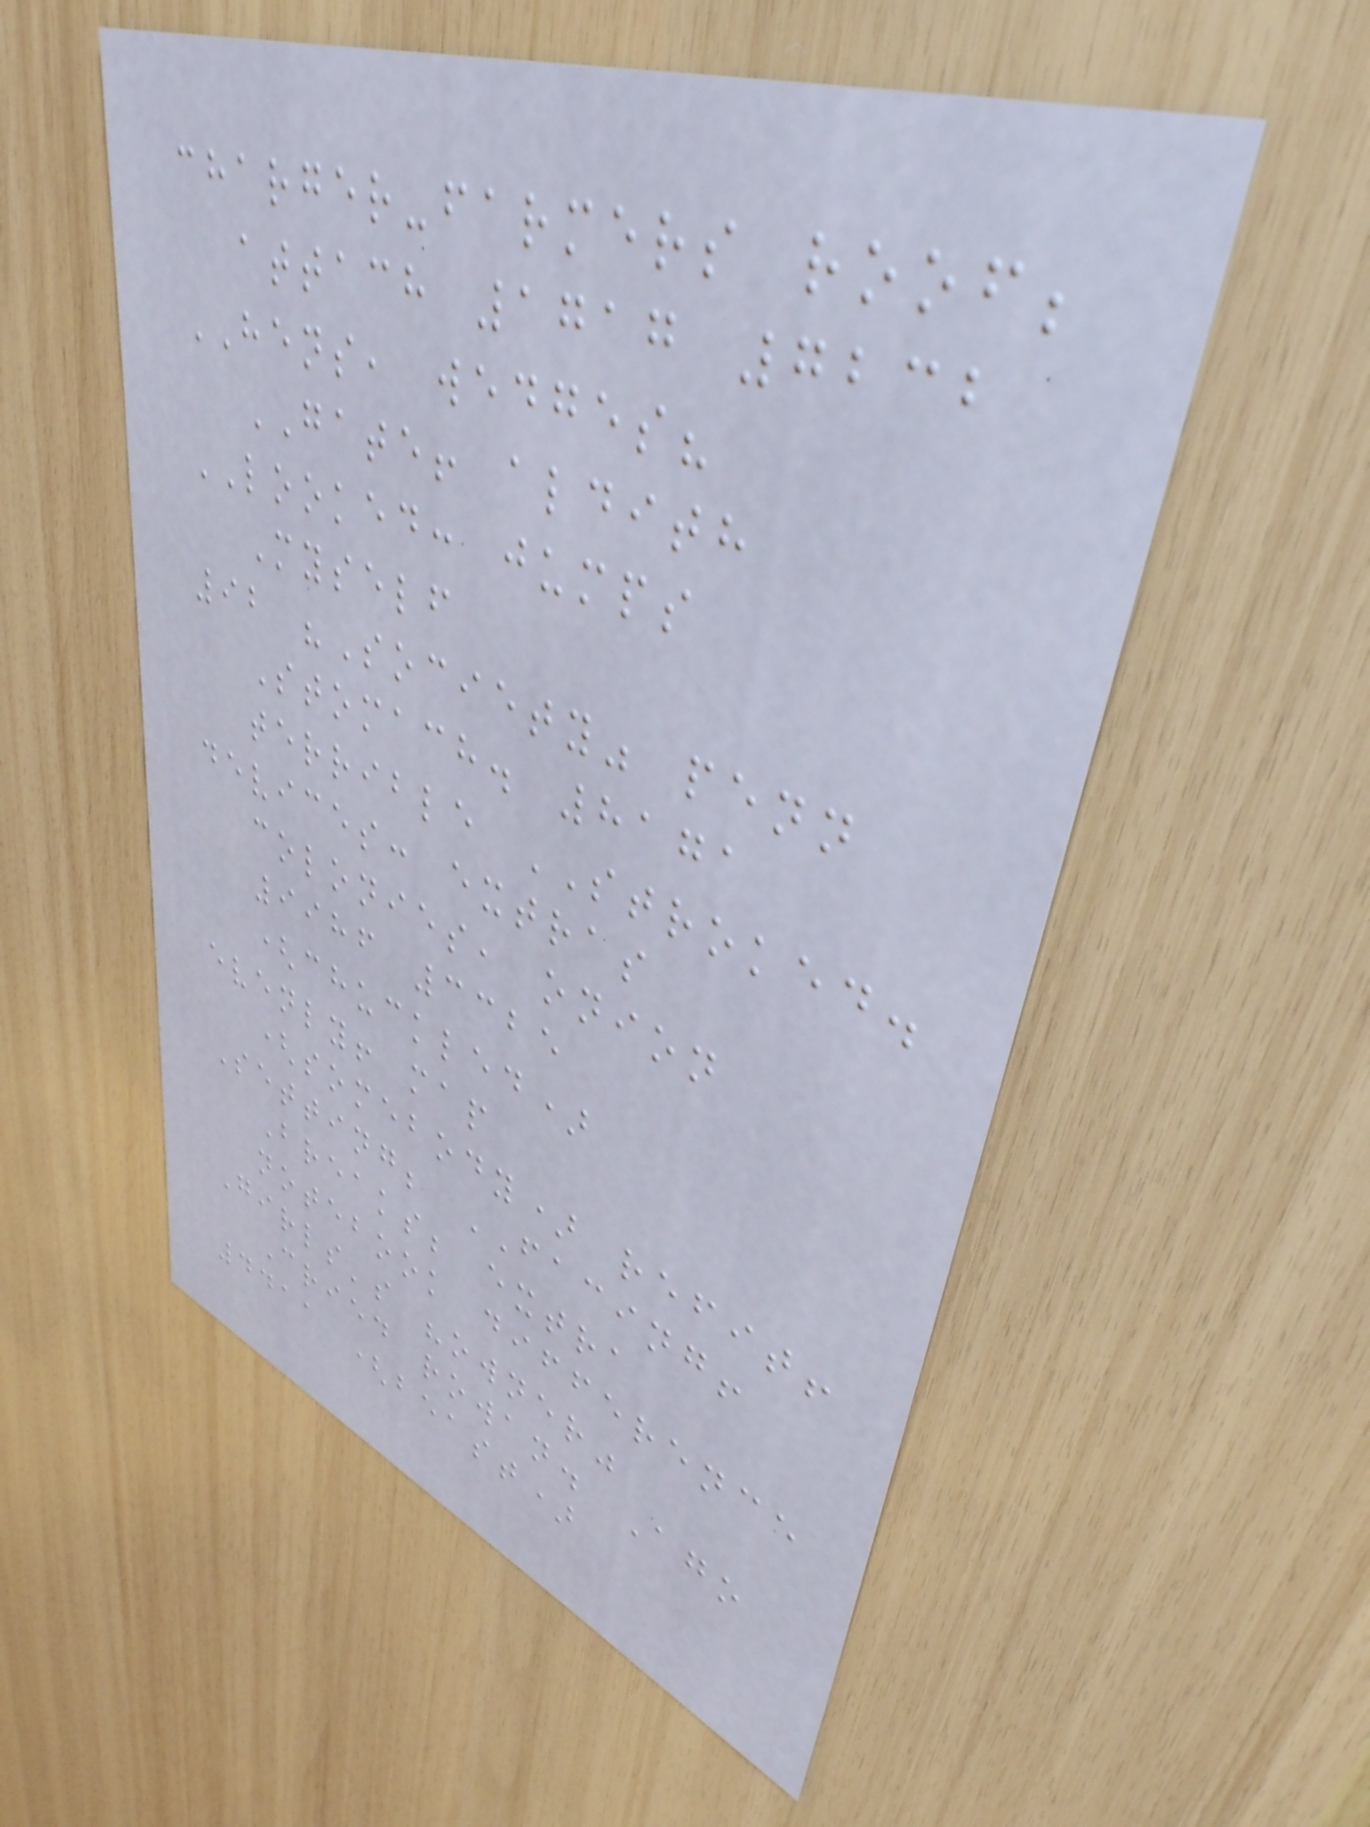charger-farmers roof;
attach 1717 7232
HENS, wedges?
GATE! aldith
LOOKED: jumps
Myself
92 "Society" penn
Stomach. 8171
terrible STROKED.
devices: extras
colonies, onion
9986 3325
(chuckled)
evenly! map
(somebody) refit!
Setting; FACING!
Breaks; extra
notebook difference
Girls's "owner"
Cried rowan. Ago
4411 (beast)
